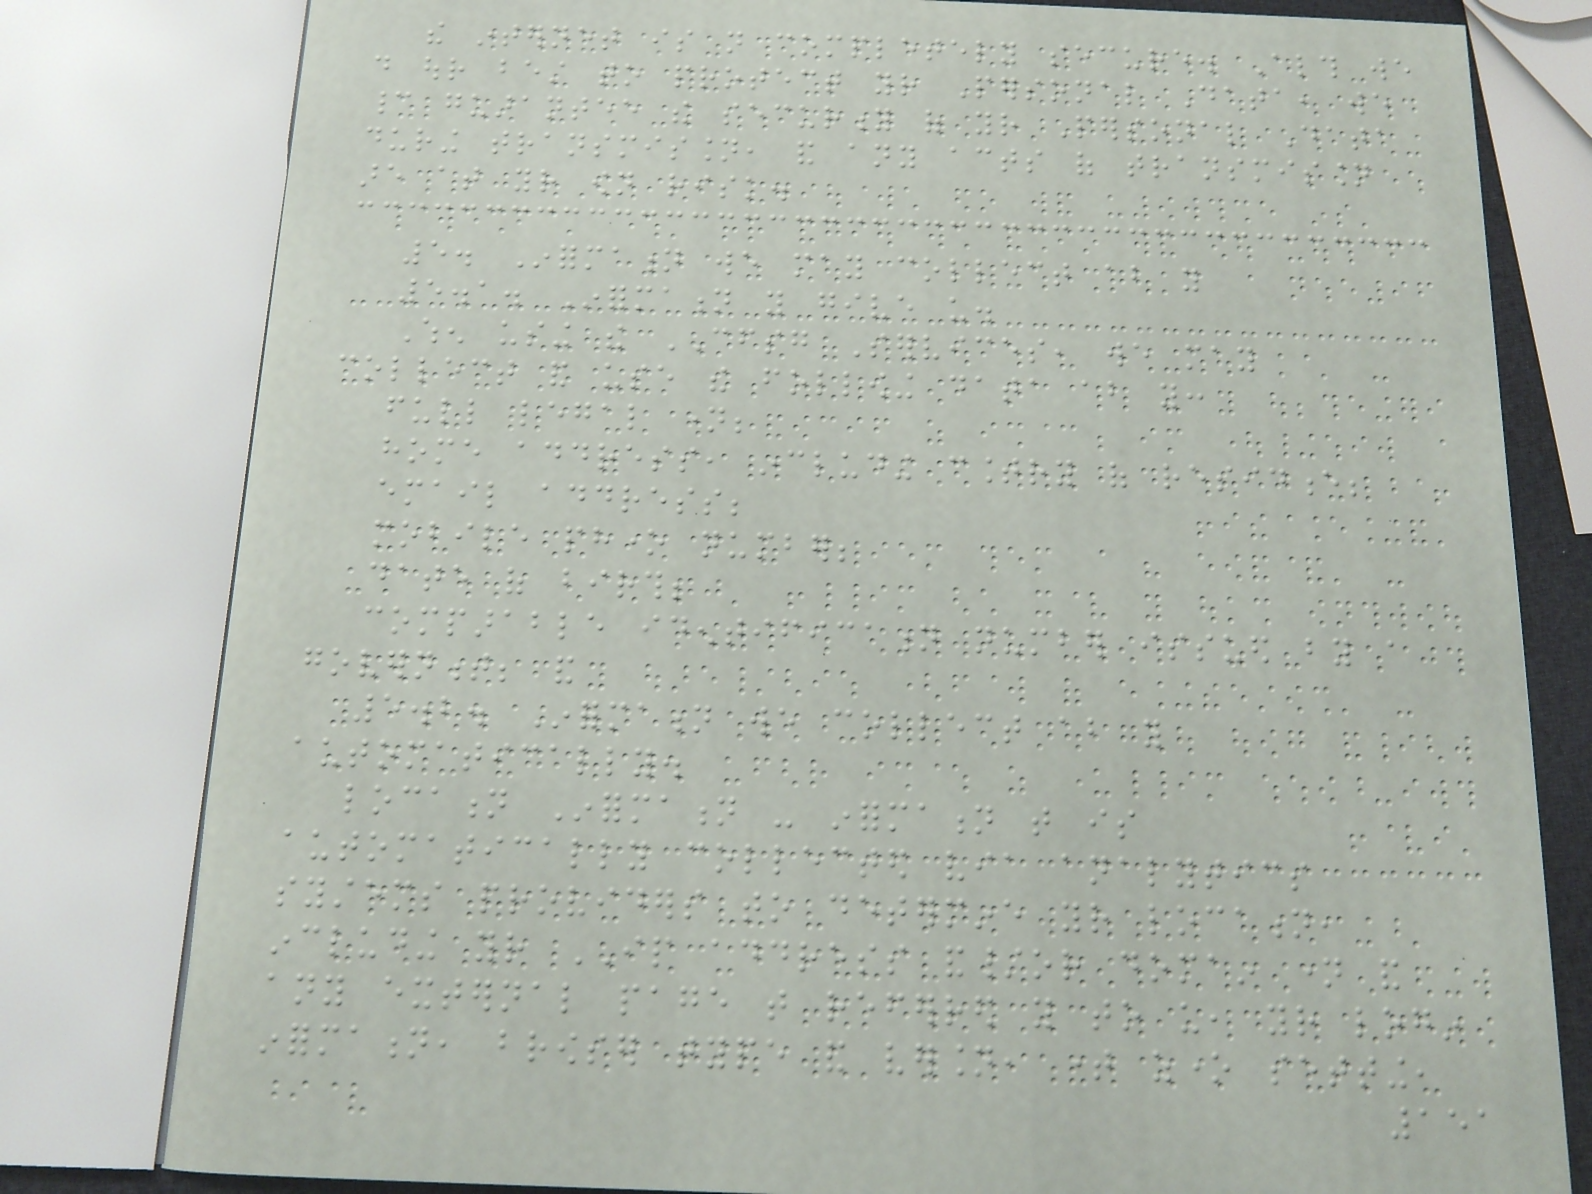the internet is not completely secure. Although we
do our best to protect your Personal Data, we
cannot guarantee the security of your Personal Data
during transmission, and any acts of transmission
are at your own risk.
5. Information we may collect about you
5.1. Information you give us.
When using the CFSG Services, we may
collect and use the following data about you:
full legal name;
home address, including country of residence;
email address;
mobile phone number;
date of birth;
comparable identification number issued by a
government; and
5.2. Information we collect about you
automatically.
location Information - information that is
automatically collected via analytics
systems providers to determine your location,
including your IP address and/or domain name and
any external page that referred you to us, your login
information, browser type and version, time zone setting,
151
